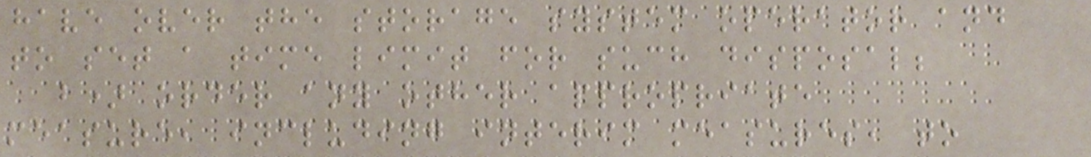have over the storage system operator and
to set a time limit for such disposal;
b) order any other appropriate
measure, including interim measures, to
